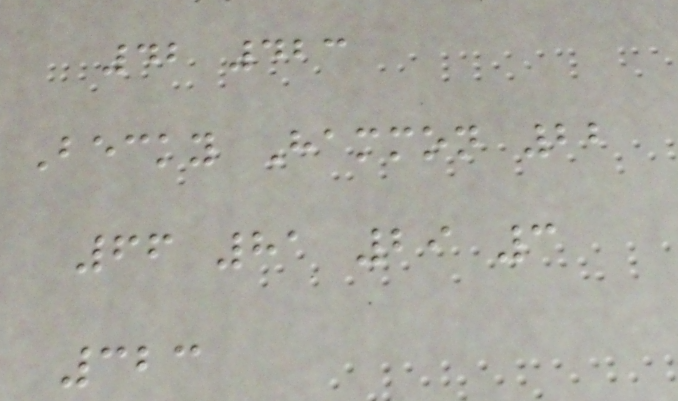42 423
Becky Hammon 22
66 81 29 3
323
